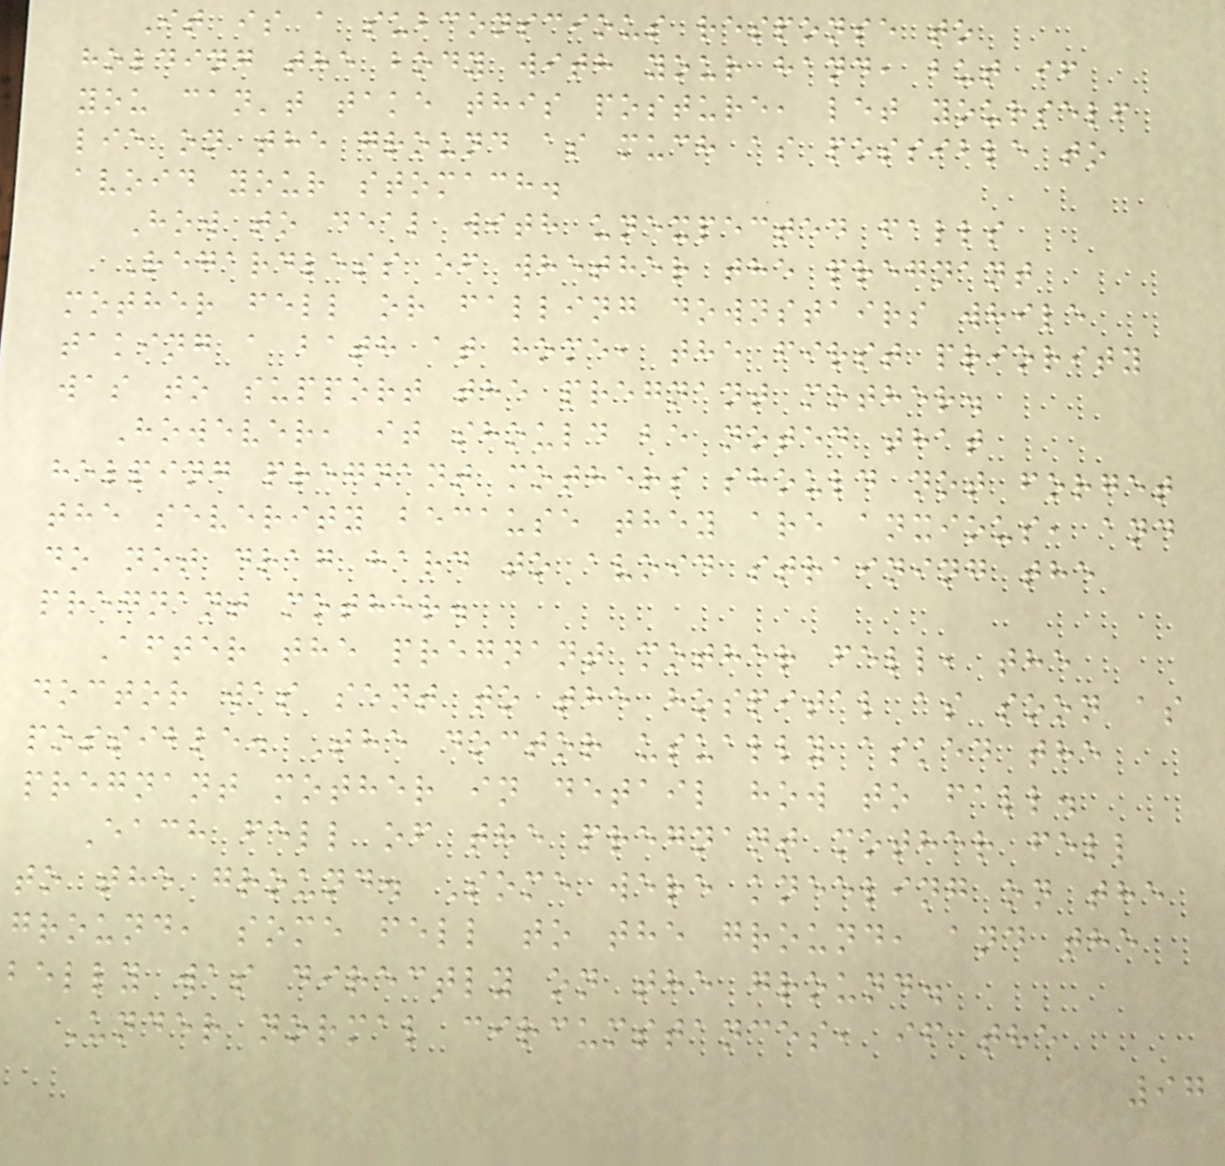It is a subconscious response to
holding the body with your hand, but if
you can't take this posture, let yourself
lie on the ground as much as possible to
avoid your stomach.
How to deal with unexpected falls
Regardless of whether the pregnant
mother fell or falling downstairs while
taking a bath at home, the first priority
was to support the pregnant mother.
However, it should be noted that
helping pregnant mothers should not forget
the severity because they are anxious, and
do not drag hard to avoid straining the
pregnant mother.
After the pregnant mother fell, the
doctor was sent to the hospital as soon as
possible. The doctor usually asked the
pregnant mother in detail how to fall.
Each fell of the pregnant mother fell
to the ground. Some were kneeling on the
ground, some fell to the ground, and the
belly was directly on the ground.
Under normal circumstances, if the
97
